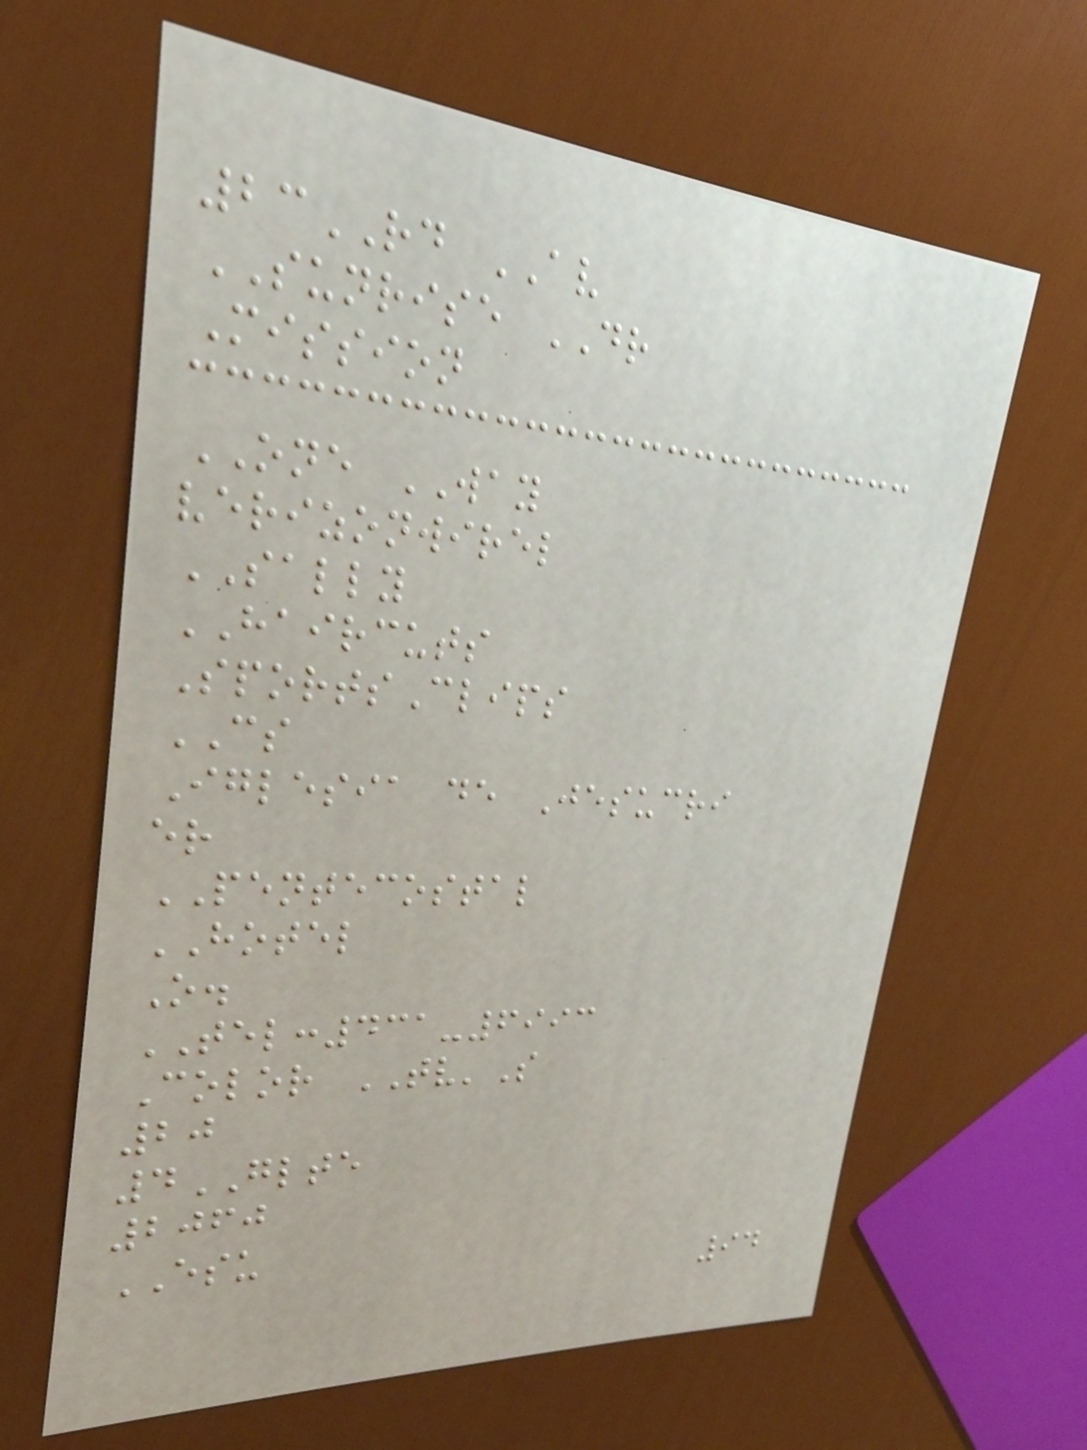23RD AV
SUNRISE DR
Mission
ONE WAY
verizonwirel
SALLY
HAIRCUTS
SportsClips
CS
Iglesia de Jesucri
er
PENTECOSTAL
HOTEL
O.
TEL:431-6993
Color TV'S
20
4GLTE
2060
ESU
94
